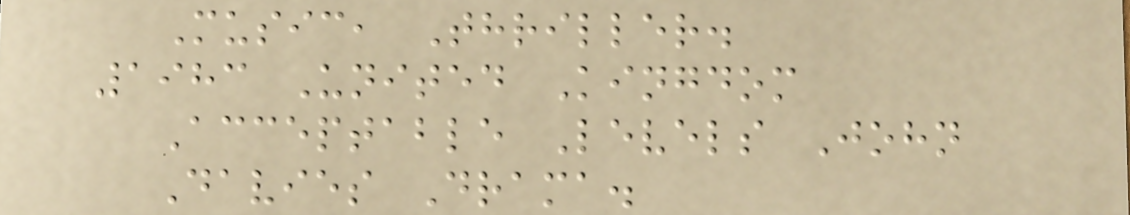Music, Thriller.
1983 United Kingdom
Acceptable Levels John
Davies Drama.
